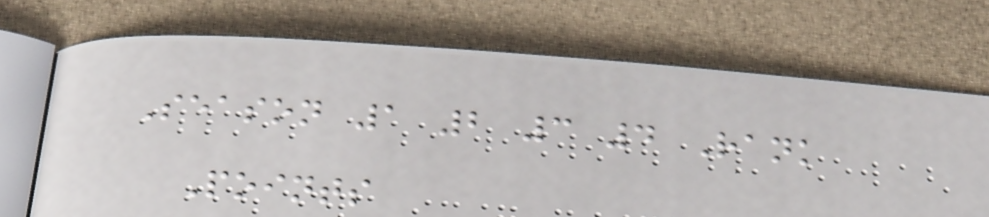Season 1 2 3 4 Rank
Points
